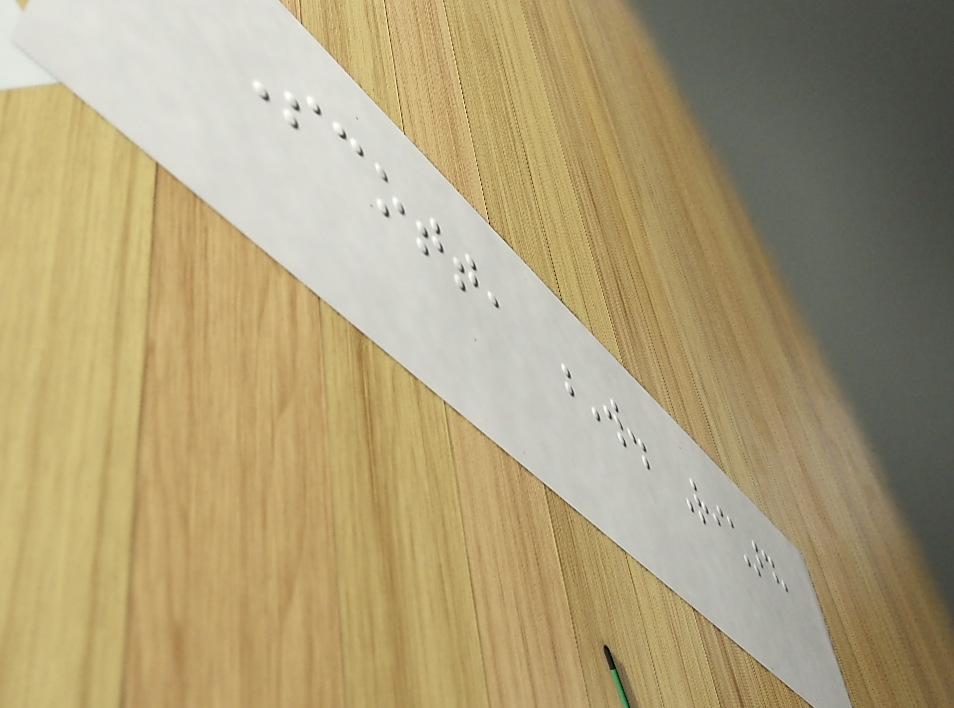Scott, W. Richard,
